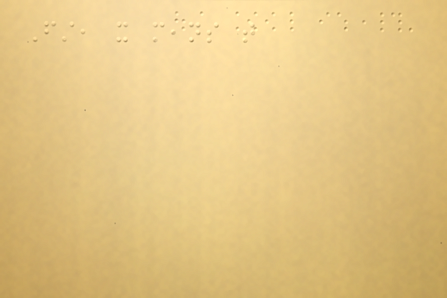First, it means that
